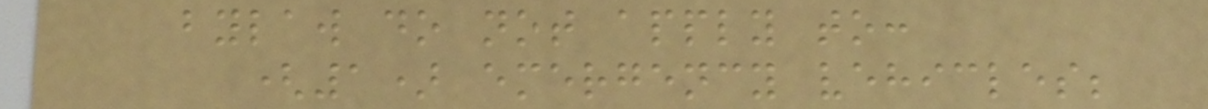bylaw do not apply to:
(1) emergency vehicles;
